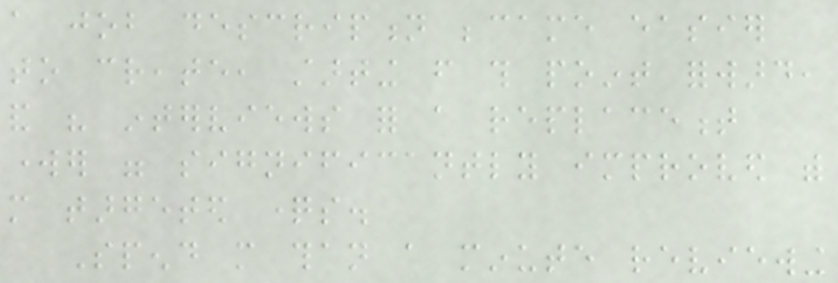a job description became easier
to create, starting from this point forward,
and his interviews for a replacement
worker were significantly improved with
more targeted questions.
Spend more than a minute reviewing
